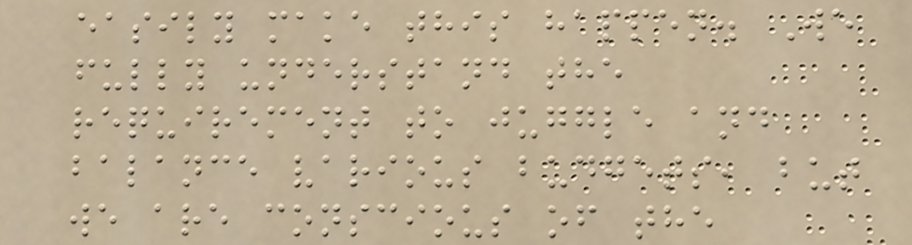easily make this happen. We
fully understand the
requirement to juggle and
balance various budgets, but
we are conscious of the
